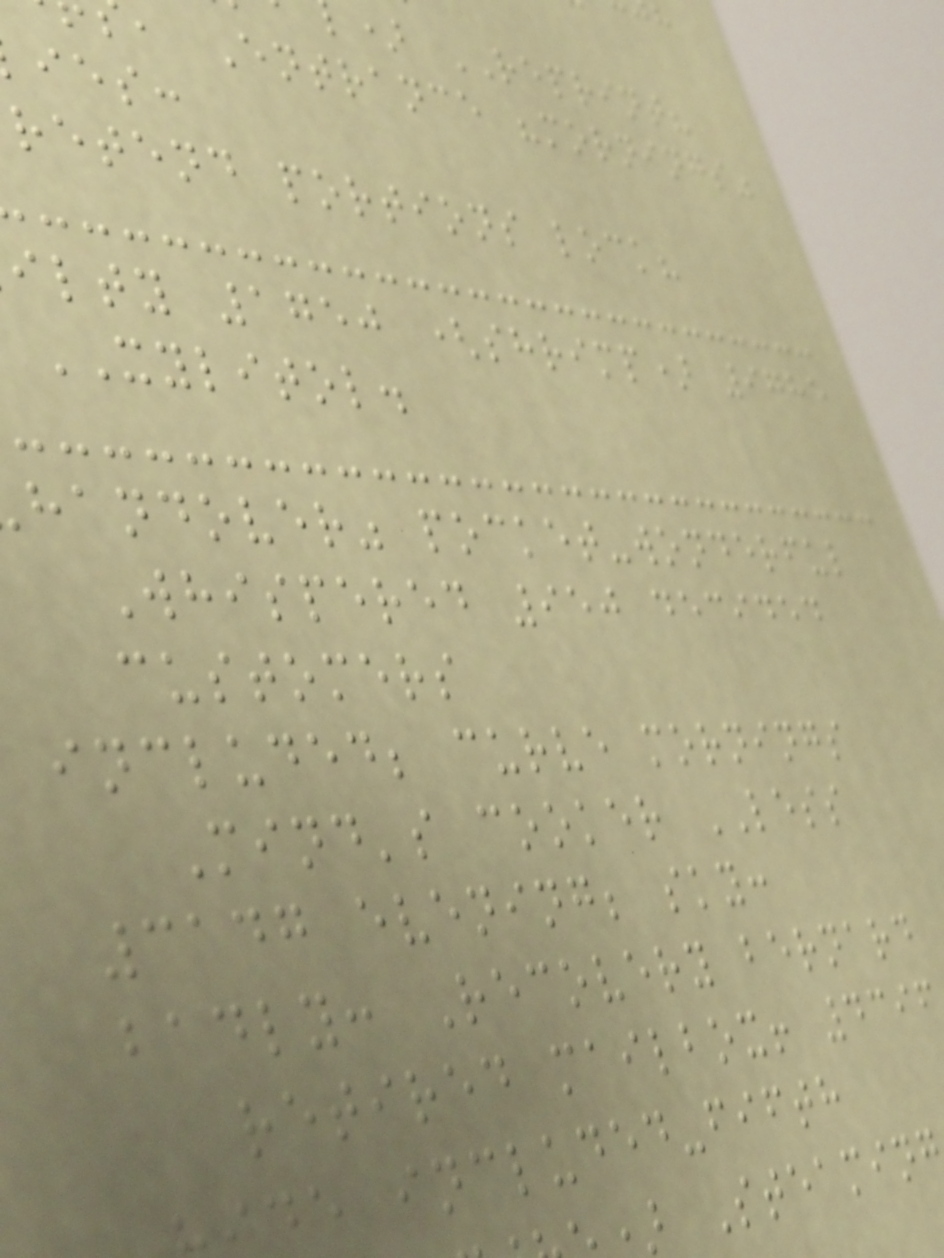) REPRINT?
, Entrance "mornings"
ies:
retend portions lock?
ilty 1750 (shrimp) 9785
XYLITOL.
handover" pocket-wonderful
Whispered 950 decided
customers
included; curve mornings
Mind's cooker LESS
3147 evening; sky:
badly: Recovery bernard
retired mailbox! 4396
de included-fifth
Steamin
